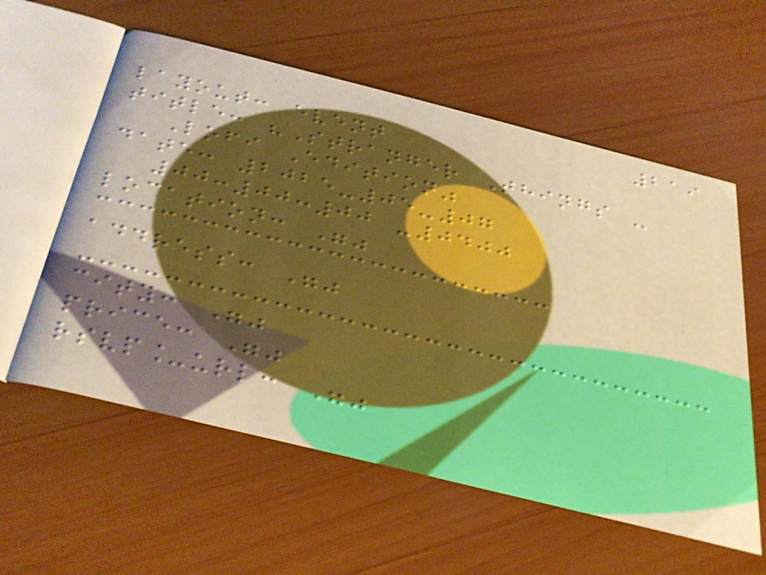219
layout: event
title: "Stranger Things -
Lofi Edition"
date: 2025-05-07
00:00:00 -0400
location: ""
address: ""
city: ""
price: ""
rsvp_url: ""
